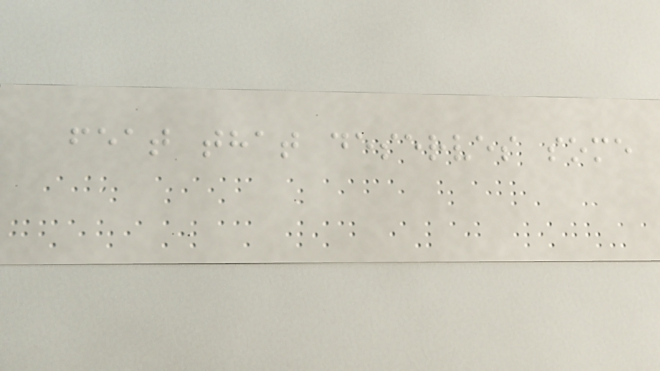feat that deserves some
